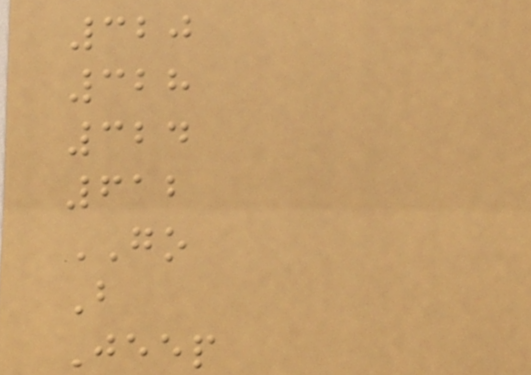320
328
324
612
GO
B
Jeep
